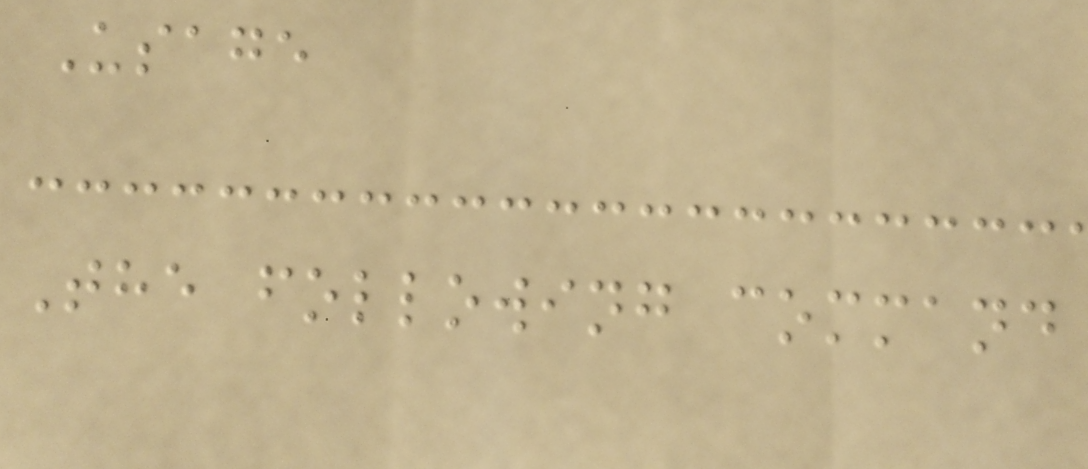Usage
The following command
